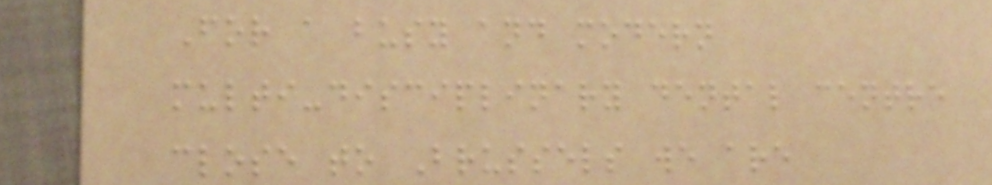For a busy and modern
multi-disciplinary dental centre
close to Brussels we are
